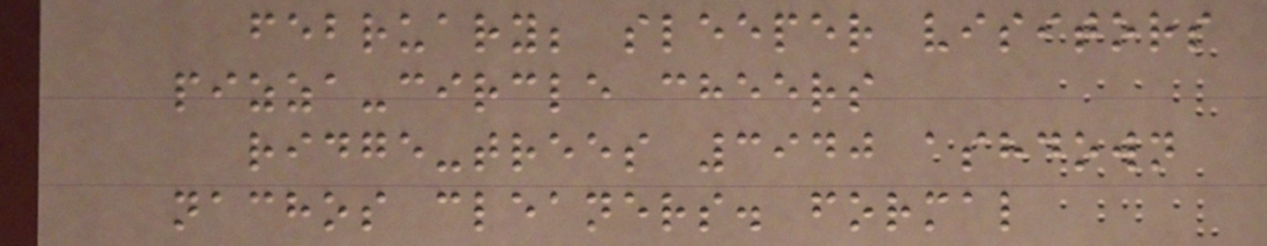february; sleeper visitors
pizza-circle cheers
ridge-trees 3940 ashdown
nachos cleaners. formal
